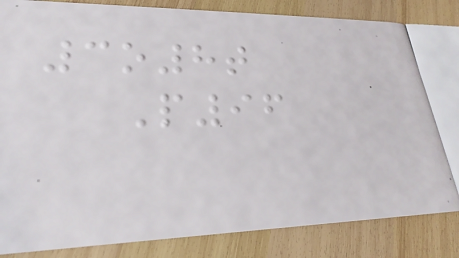3o8t
P96
